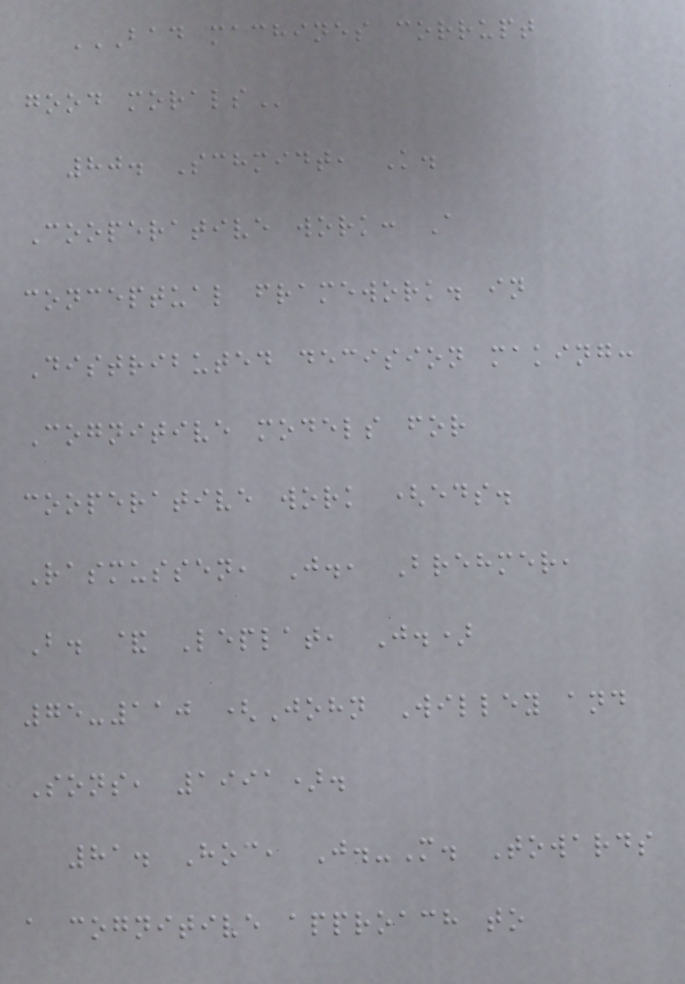BAD MACHINES CORRUPT
GOOD MORALS
80. Schmidt, K.
Cooperative work: A
conceptual framework. in
Distributed decision making:
Cognitive models for
cooperative work (eds.
Rasmussen, J., Brehmer,
B. & Leplat, J.)
75-110 (John Willey and
Sons, 1991).
81. Hoc, J.-M. Towards
a cognitive approach to
